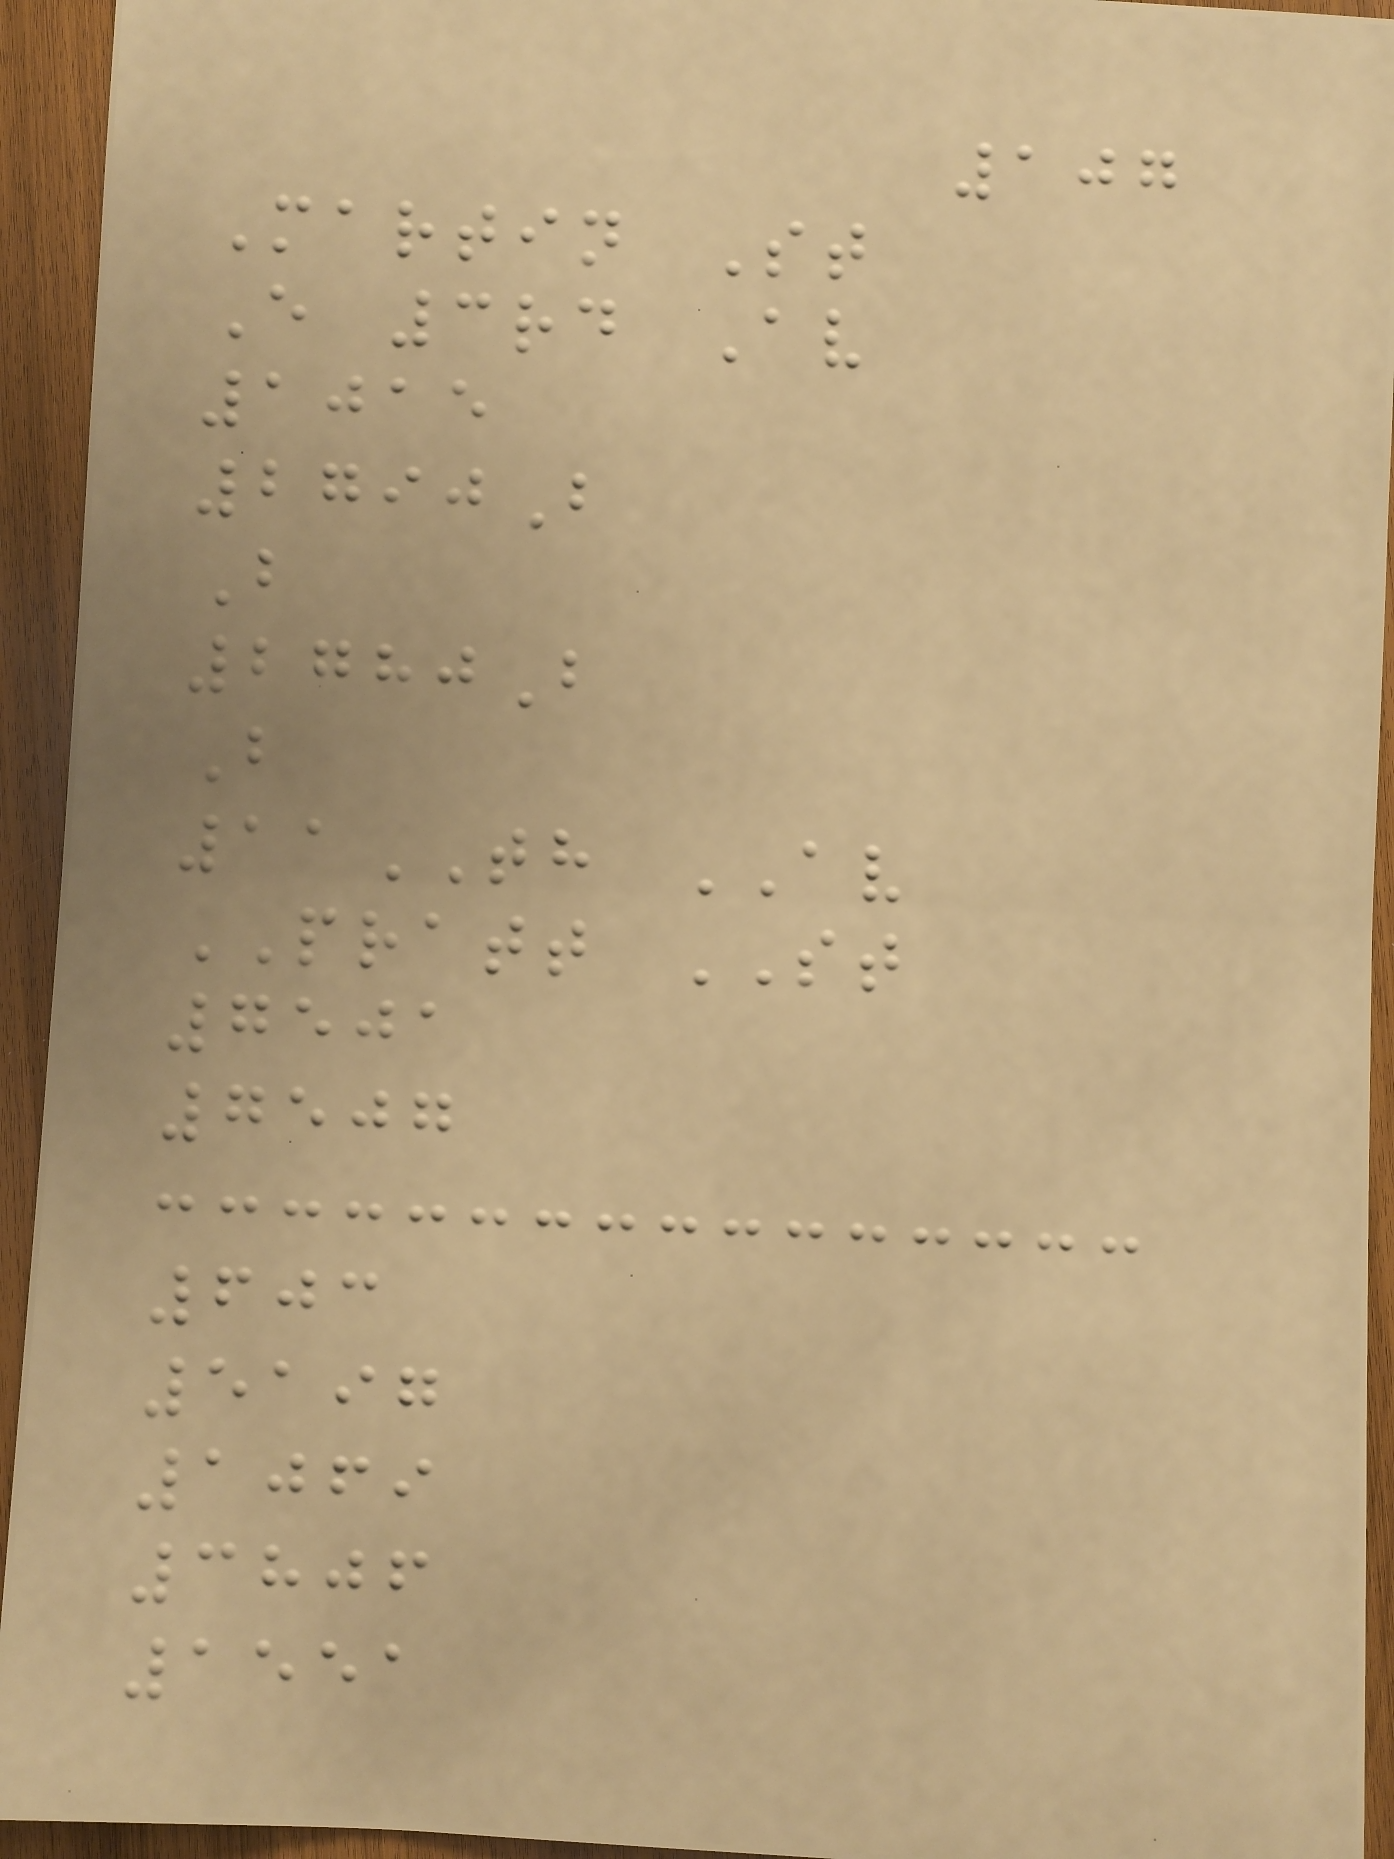107
Martin St
E 3rd Av
1015
2790B
B
2780B
B
11TH AV
PRATT ST
7501
7507
603
5197
1069
3806
1551
